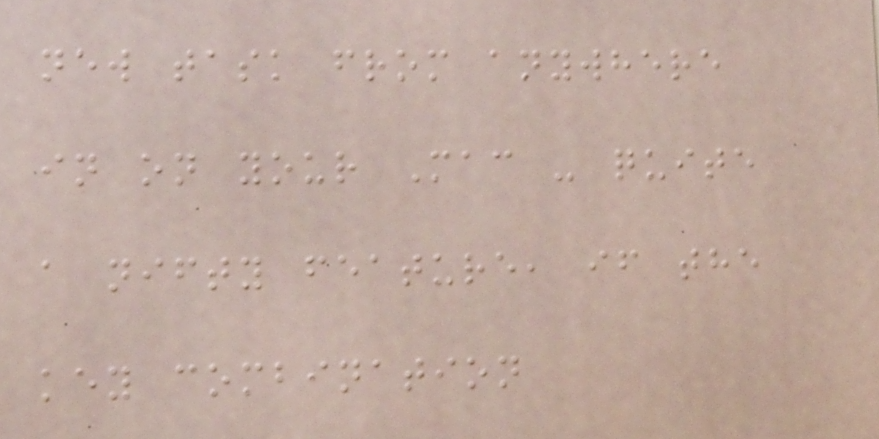new task from anywhere
in on your Mac - quite
a nifty feature, if the
key combination
